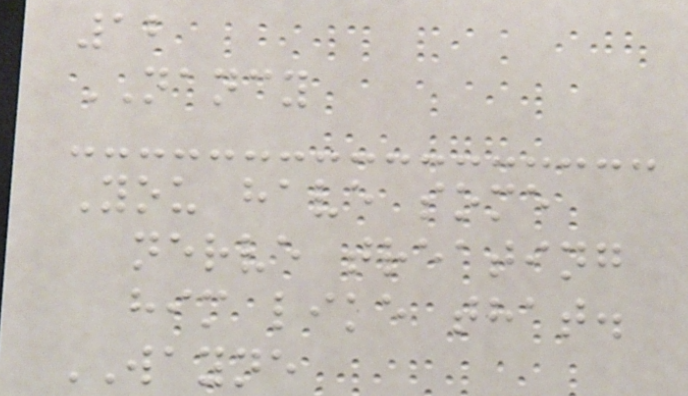12
NANCY
You have some
nerve treating
him like that.
WAYNE
